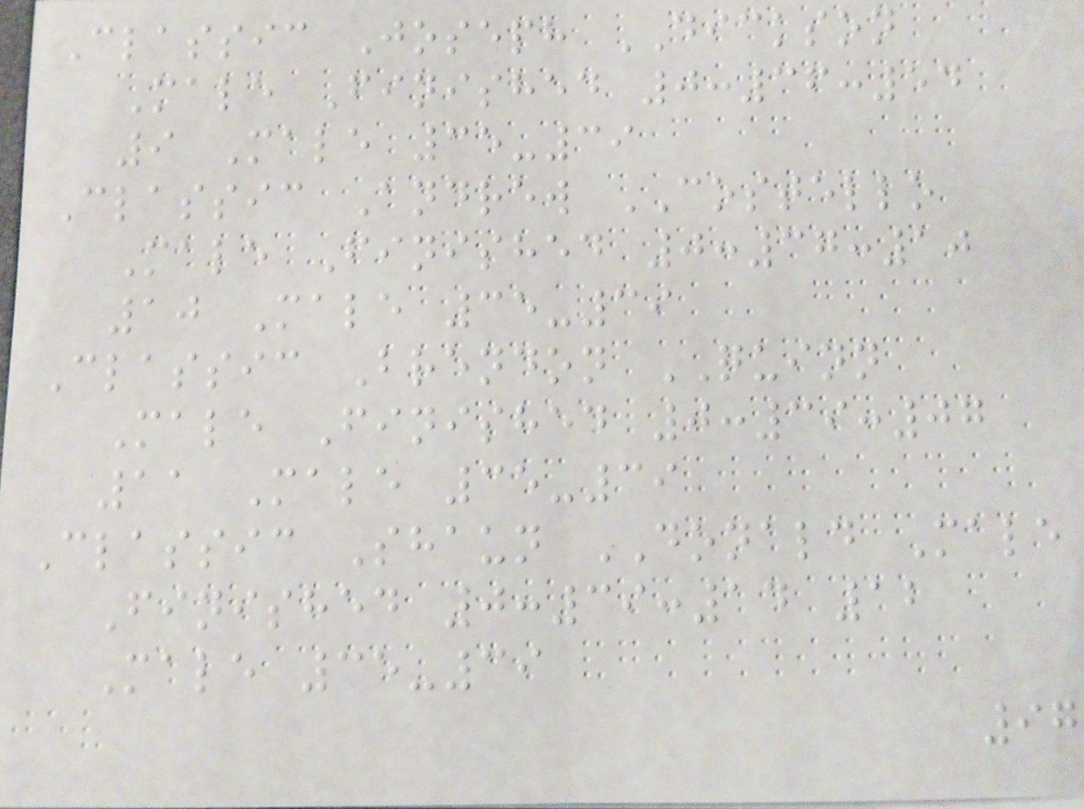Classic Joseph DICKSON
Male Finished 0:36:54
9 Male 35-39
Classic Andrew COSTELLO
Male Finished 0:37:10
10 Male 35-39
Classic Brendon QUINN
Male Finished 0:39:07
11 Male 35-39
Classic Shaun DONALD Male
Finished 0:39:14 12
Male 35-39
97
